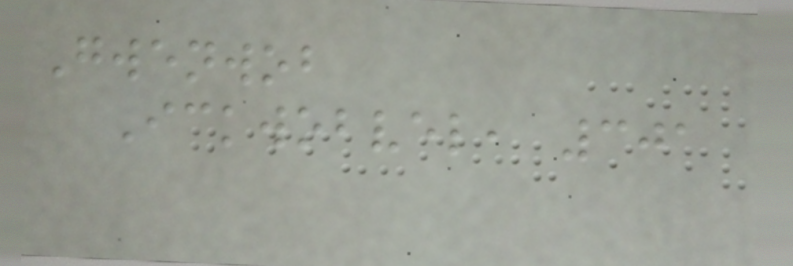Gwenwob
Ickwobvel, 301
